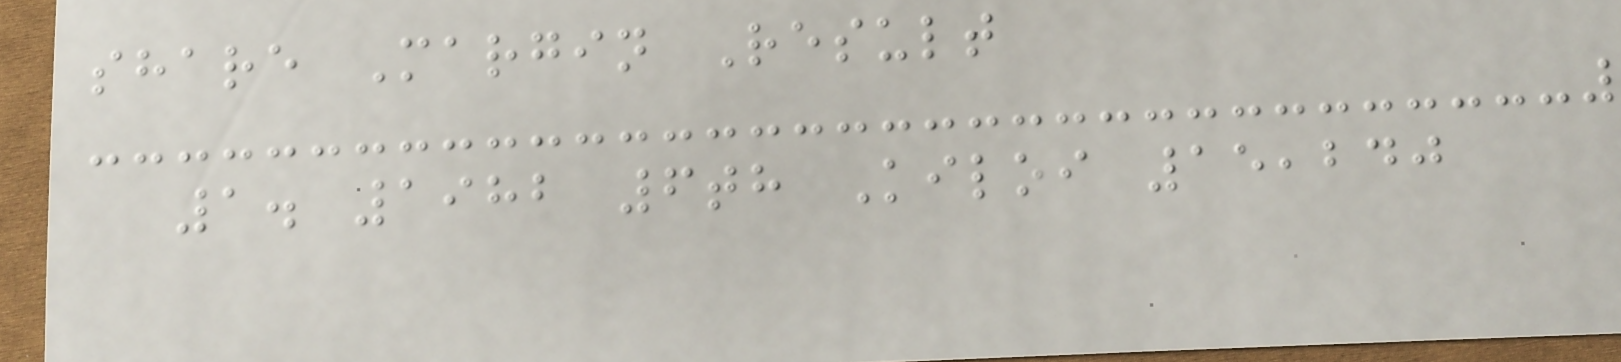share Margin Result
1. 1982 6th Kiloi 15,240
